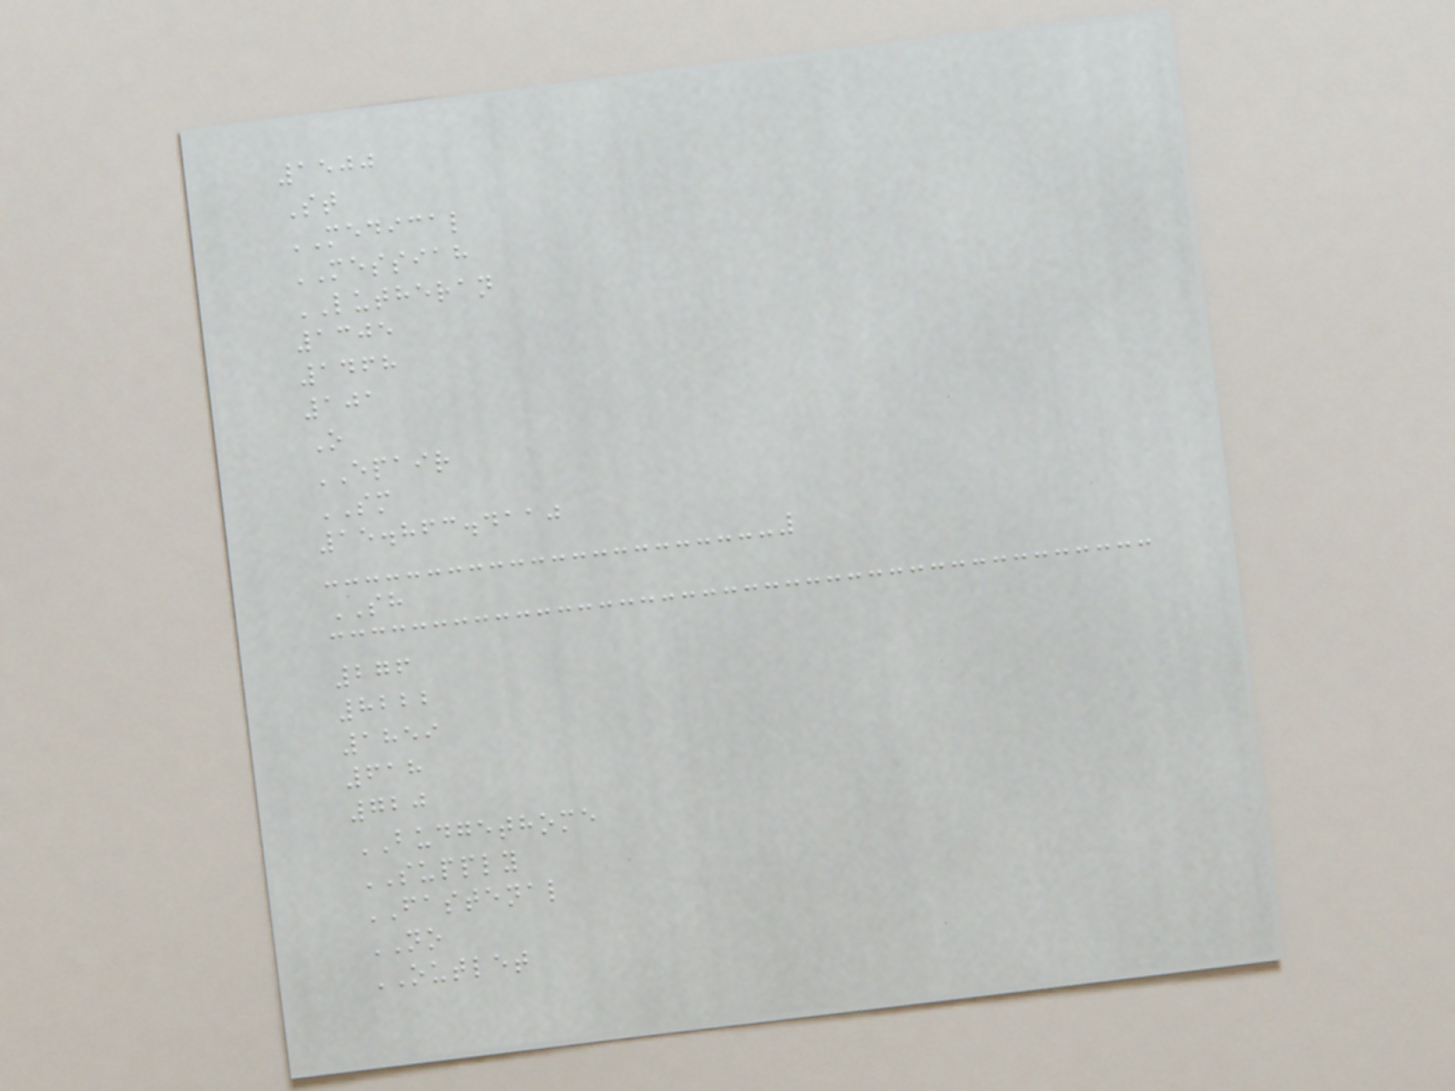1500
St
MEDICAL
MESSIAH
LUTHERAN
1305
1468
101
O
EPAIR
SM
15.863.4110
SH
276
8222
1859
618
720
BUDGETHOME
SUPPLY
FASTENAL
NO
OUTLET
